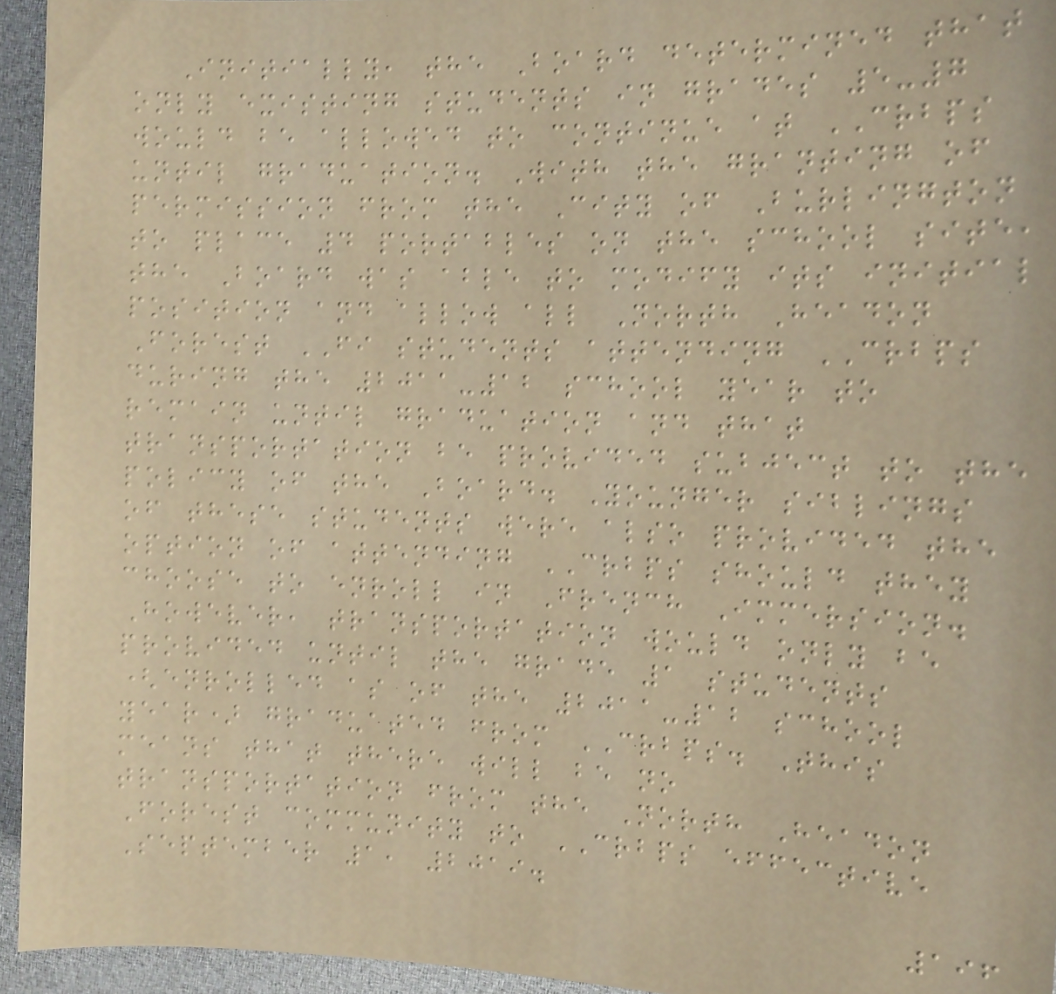Initially, the Board determined that
only existing students in grades 5-7
would be allowed to continue at CRBPS
until graduation. With the granting of
permission from the City of Burlington
to place 4 portables on the school site,
the Board was able to modify its initial
position and allow all North Headon
Forest FI students attending CRBPS
during the 2011-12 school year to
remain until graduation and that
transportation be provided subject to the
policy of the Board. Younger siblings
of these students were also provided the
option of attending CRBPS should they
choose to enroll in French Immersion.
However, transportation would only be
provided until the grade 1 students
(enrolled as of the 2011-12 school
year) graduated from CRBPS. This
means that there will be no
transportation from the North Headon
Forest community to CRBPS effective
September 1, 2019.
196
